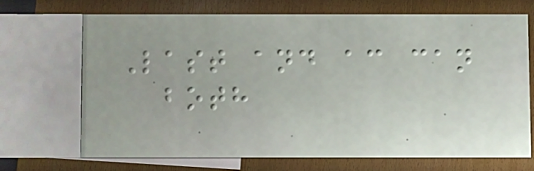Last and ac can
both
